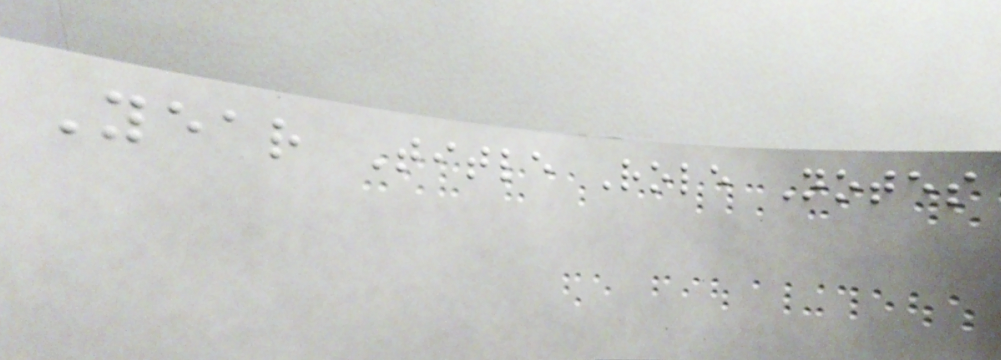Year Title Role Notes
